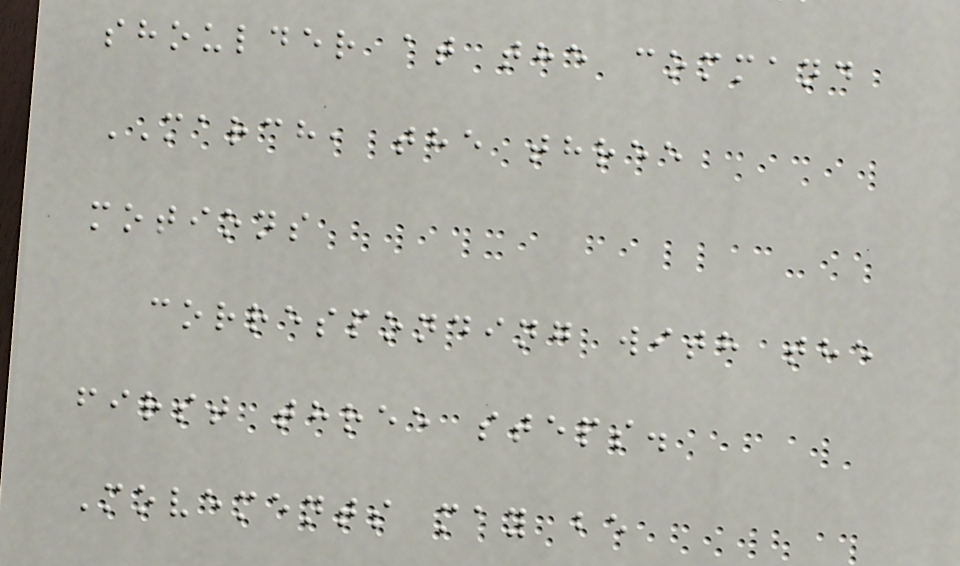shoulder at the command
MARCH, the three
motions
corresponding with the
first three steps.
Movements may be
